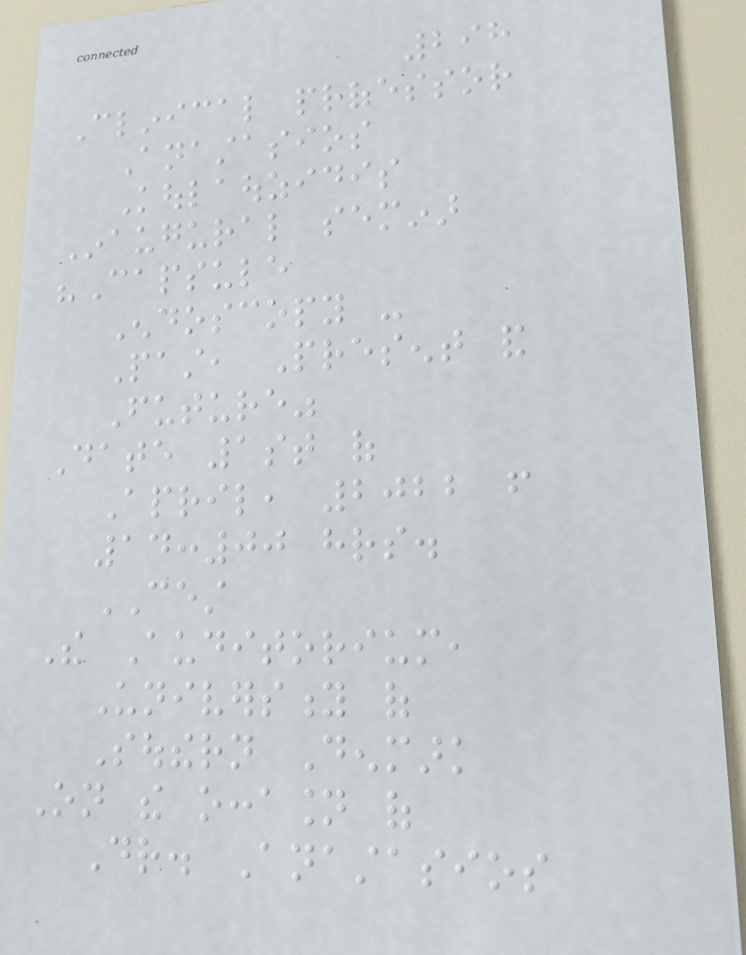298
Clinical professor
Anastasios
Koulaouzidis
Inaugural seminar
"Capsule
Endoscopy -
Past, Present and
Future"
Date 1st of
April, 2022 from
14:00 hrs.
CEST
The Auditorium,
University of
Southern Denmark
On the occasion of
Dr. Anastasios
